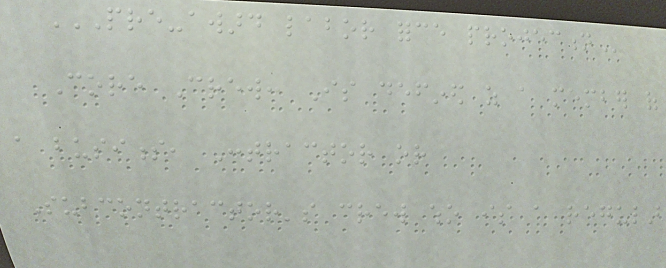PRE-AWARD LABOR FORCE PROJECTION
Core Crew: Is defined as a member of
a business, Contractor or
Subcontractor's crew who is a regular
